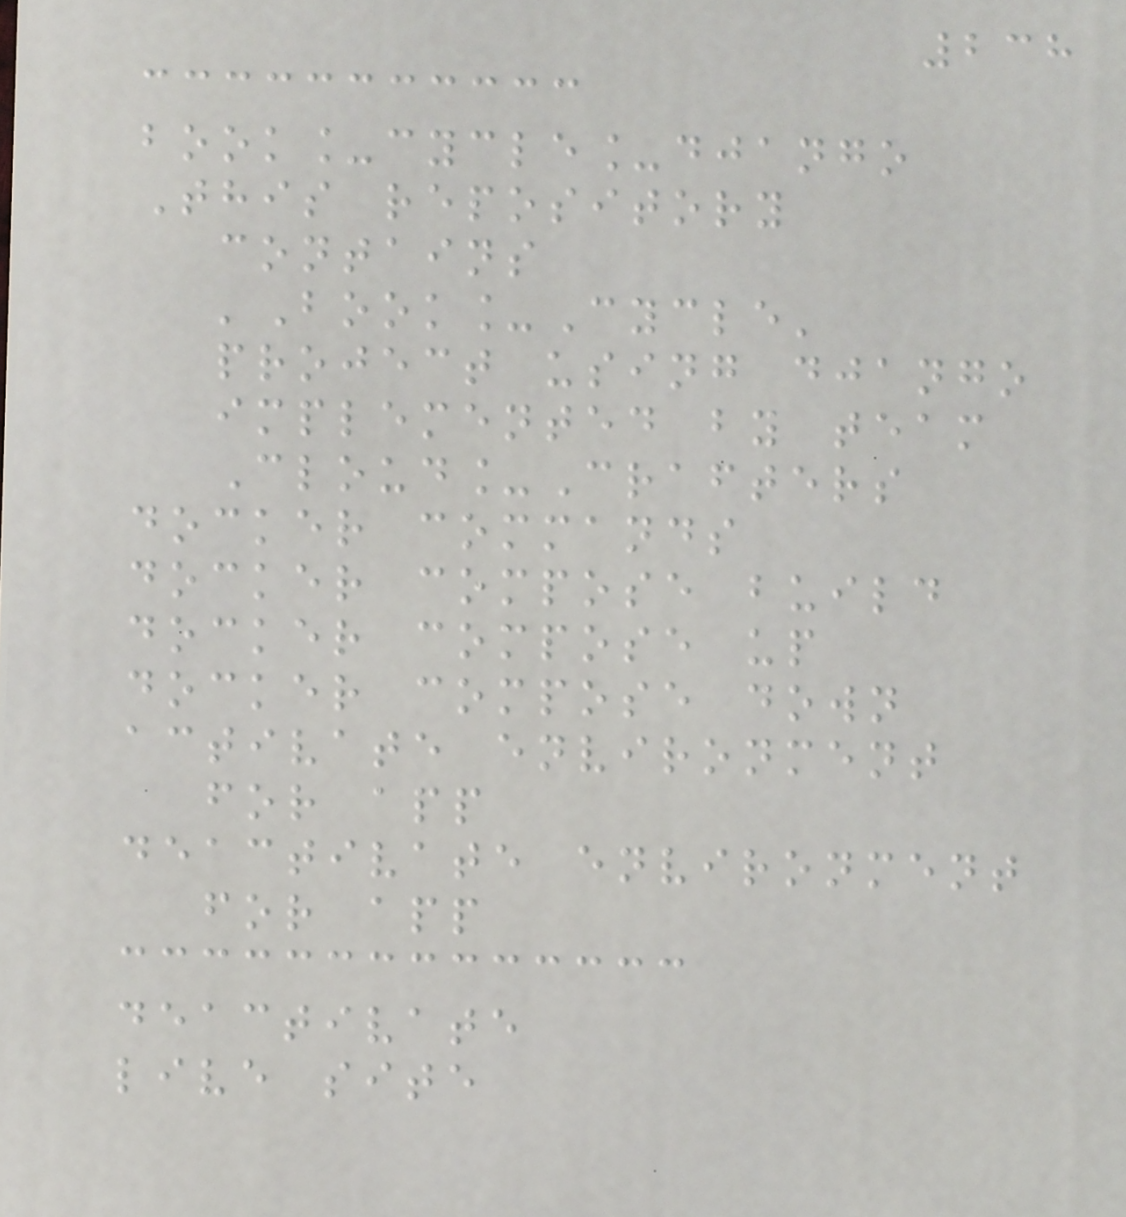238
book_cycle_django
This repository
contains
'Book_Cycle'
project using django
implemented by team
Cloud_Crafters
docker commands
docker compose build
docker compose up
docker compose down
activate environment
for app
deactivate environment
for app
deactivate
live site
